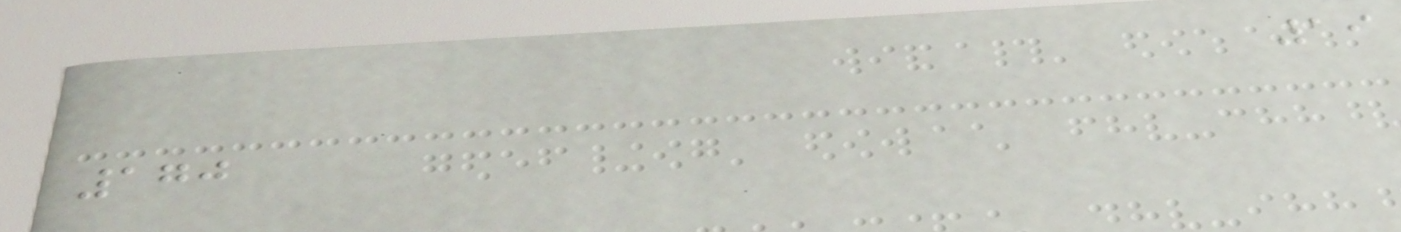19
170
